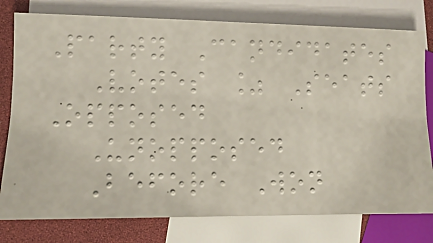Party Candidates
Votes % Seats
Opposed
Unopposed
Before Won
